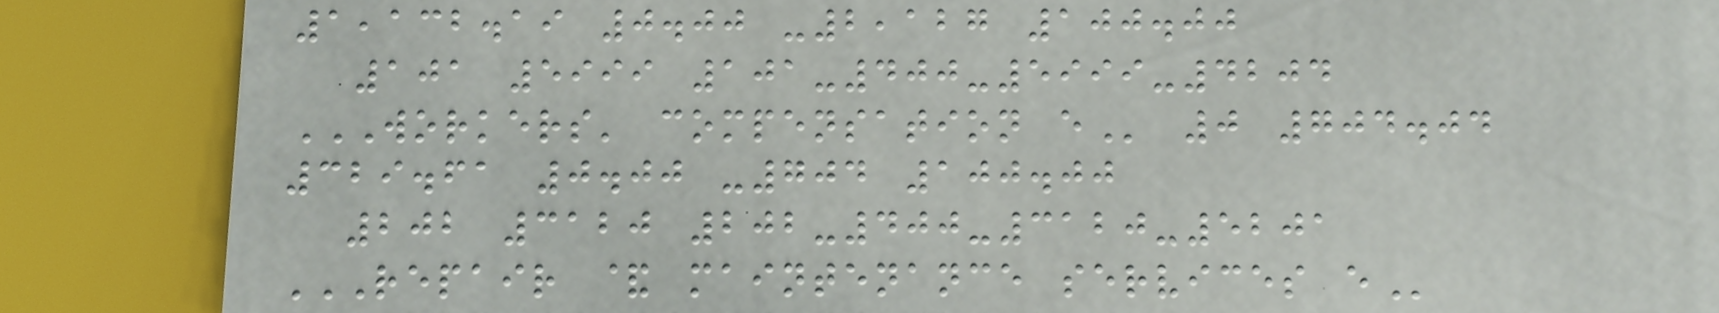1,132.19 0.00 -2,127 100.00
101 5999 101-400-5999-4204
WORKERS' COMPENSATION E 0 704.04
329.61 0.00 -704 100.00
202 3120 202-400-3120-5201
REPAIR & MAINTENANCE SERVICES E
